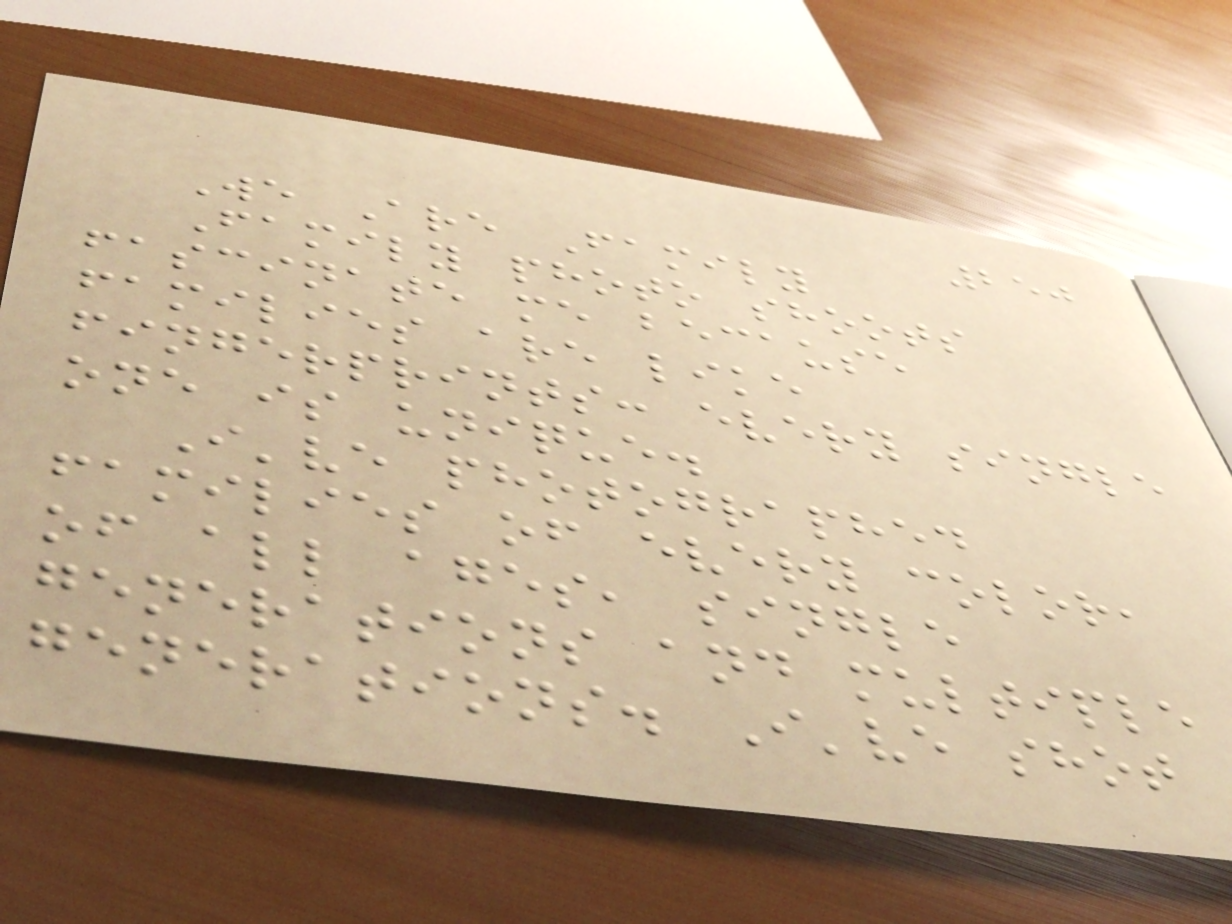250
We Are Family
Family photo shoots
fascinate me because
families are like
fingerprints: every single
one is unique.
I've photographed
families of every color,
of all ages, single
generations and multiple
generations. I've shot
